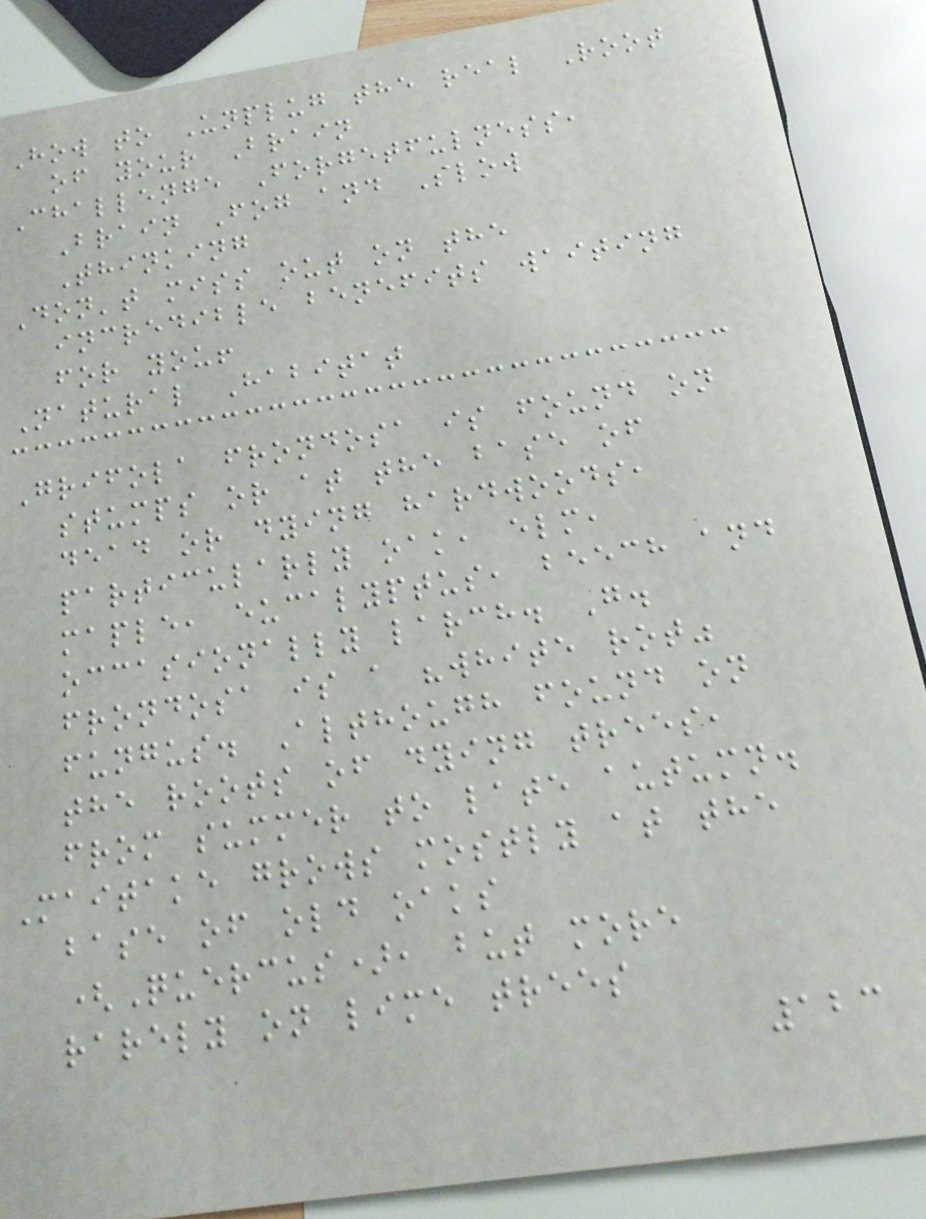How to Unplug the real Root
of your Brain
Challenge Forgetfulness,
Brain Fog and Slow
Thinking
Don't miss out on the
incredible benefits waiting
for you!
Natural Habitat
Grifola frondosa is found on
stumps or at the base of
dead or dying hardwoods,
particularly oak, elm,
maple, eucalyptus, beech and
occasionally larch. G.
frondosa is a "white rot"
fungus. Although found on
the roots of dying trees,
from summer to late autumn.
Maitake grows mostly at the
base of old oaks
(Quercus), but more
rarely on lime trees
123
